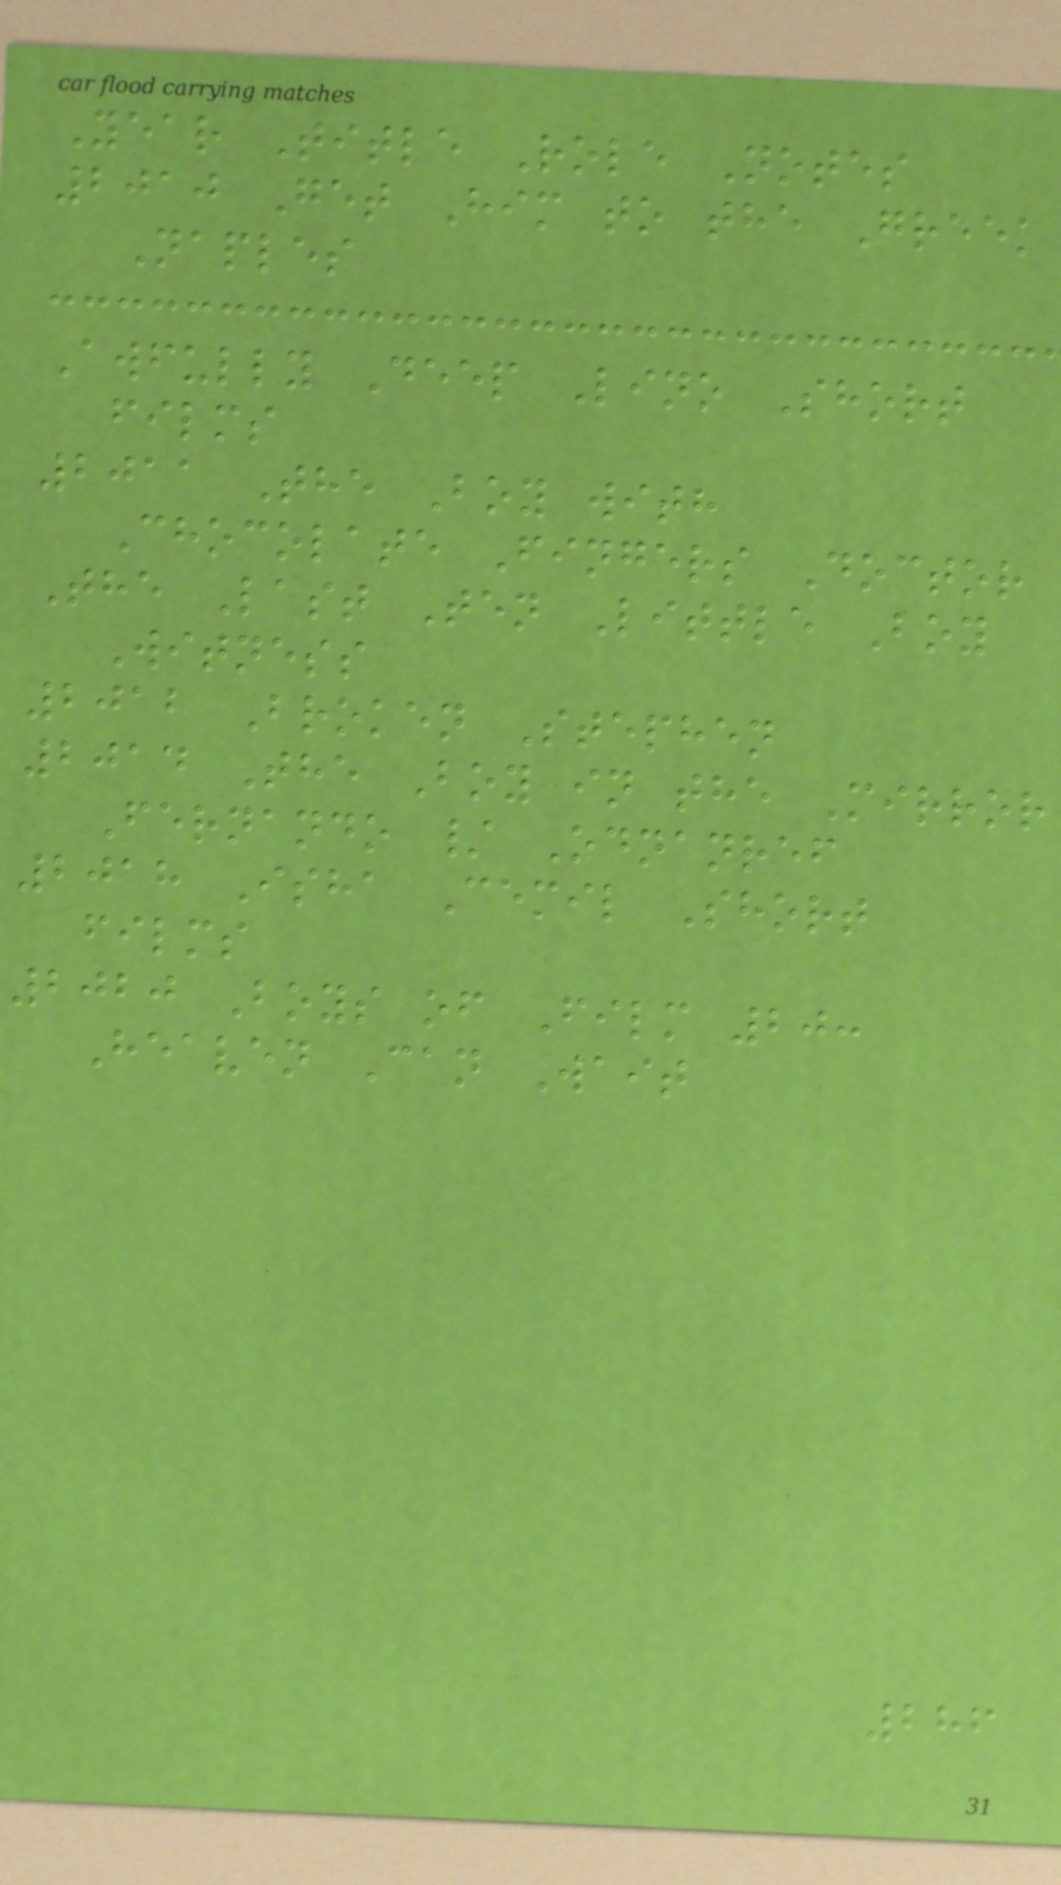Year Title Role Notes
2010 Get Him to the Greek
Naples
Awfully Deep Lino Short
films
2011 The Boy with
Chocolate Fingers Doctor
The Last Ten Little Boy
Witness
2012 Broken Stephen
2014 The Boy in the Mirror
Fernando / Odnanref
2018 Isha Cemil Short
films
2020 Boys of Film 20:
Heaven Can Wait
286
